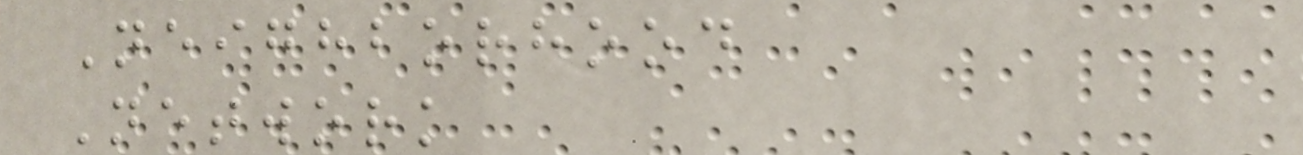Neighborhood
Network
